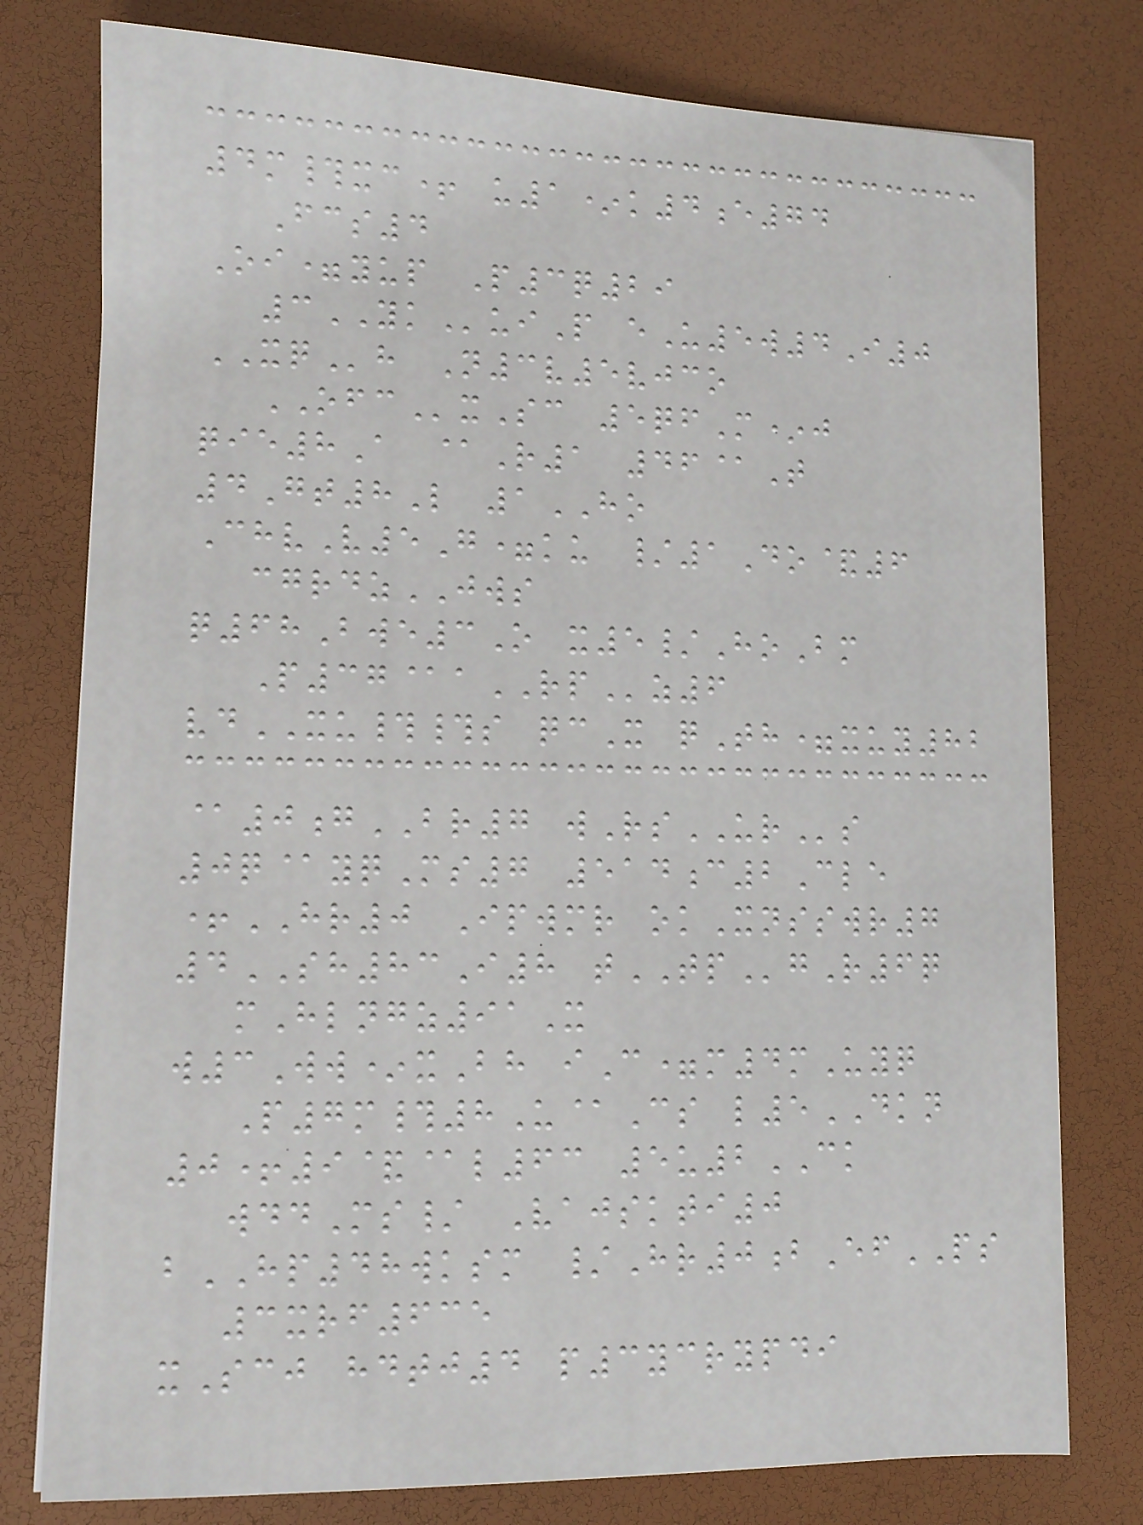4m#xc+ u1*k4e74
Fcs4
Oi=yup P3q29
3YKuiP eU5w4I0
XQh N3v5vjco
OFCxSc 5qfM*j
qie8A @R1 46@T
4Gt8L 1HO
ChvV5G=ku /1Do&6
cgrdzJWS
q68Bwe3O x5/HoBm
P37@aRPz6
vdXU##s qcX qTh=xuy82
@0gBR7 wRsURs
0q@yqMs7 514c2Cle
+HR0 Ipwmr okXnsswr7
4SH83I8 tTPgR6q
mHlngz91X
w3Ww*xBh iC=m4mUyq
P7m#8U@Cs l5DKN
0+9&@l63 5u2CK
wddMs/ Vajskti0
bHP48wksm /Hr0bEfPS
3xrf635
xScj hdtj4 p3ycrypdi
